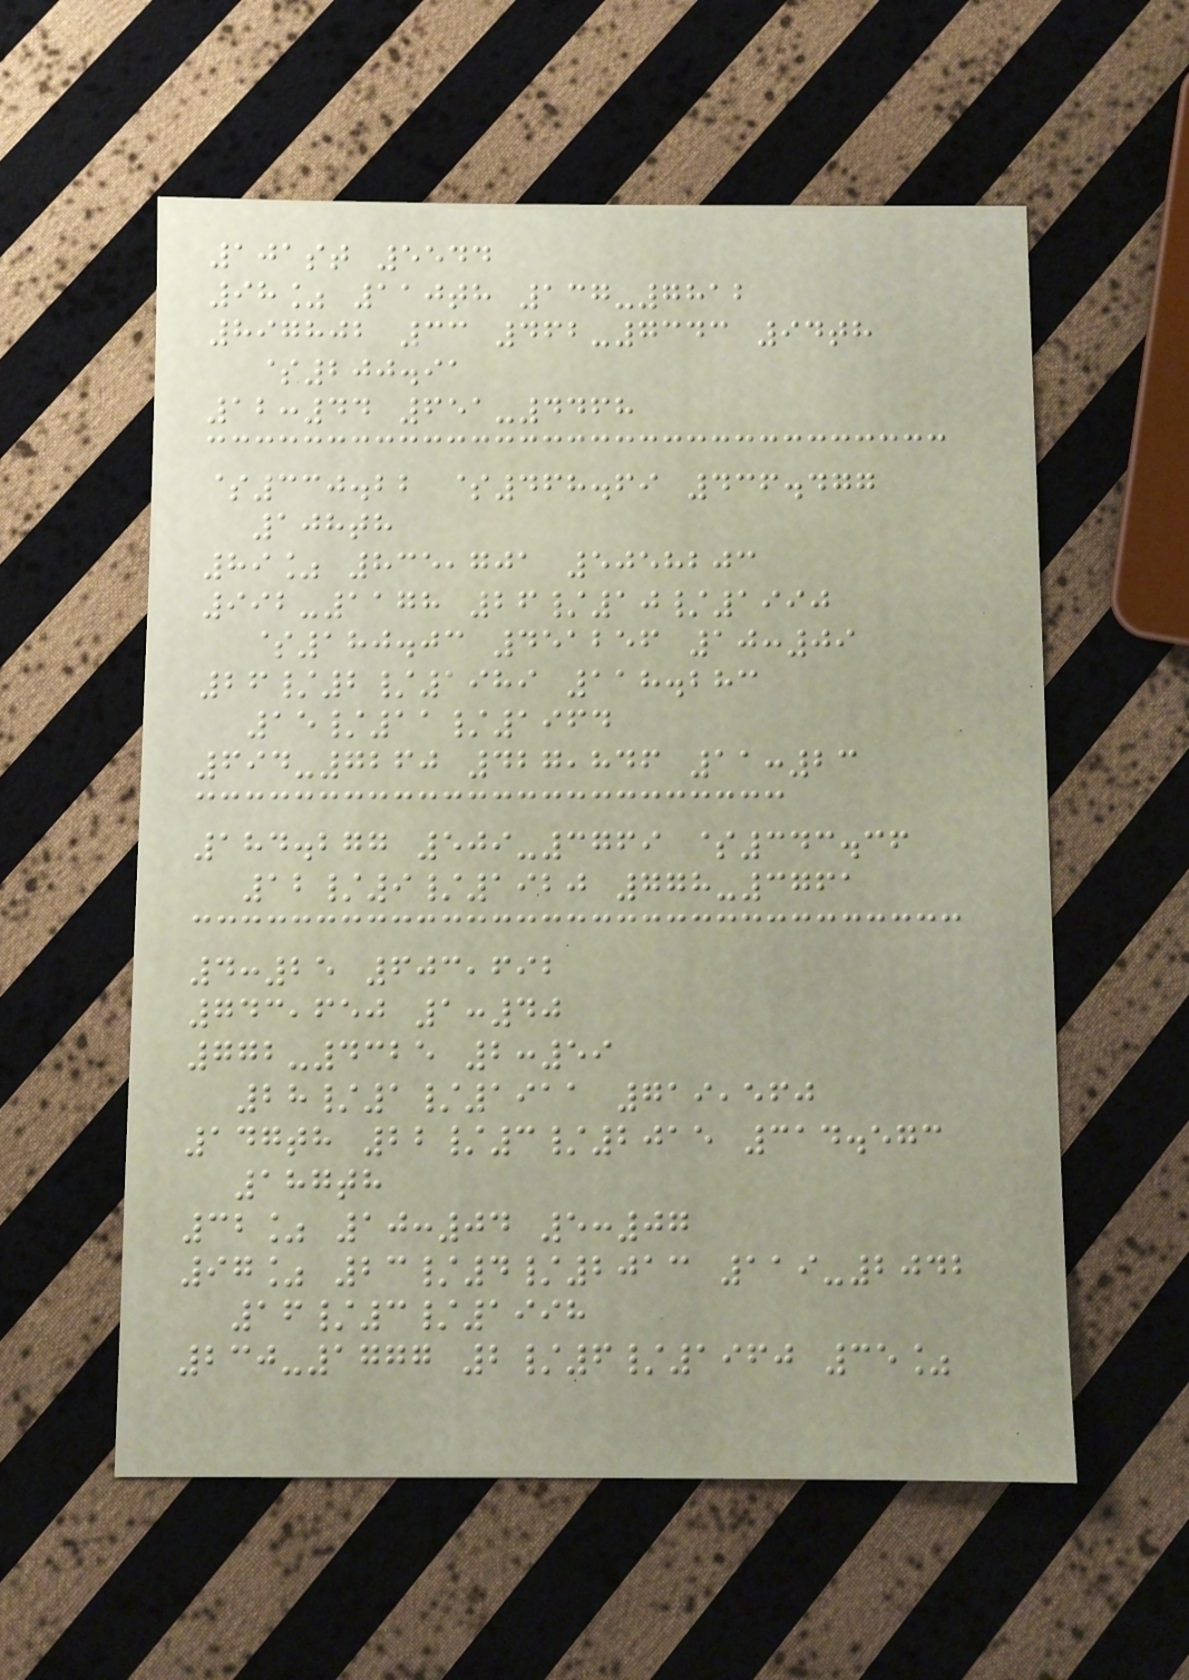101st 5544
98% 110th 137-7812
897802 33 462-7343 94th
$200.91
12:44 651-4468
$330.22 $468.69 436.477
108th
89% 835,701 5058203
992-1178 26/10/1990
$180.03 451256 10:09
26/2/1989 118.283
15/11/1964
694-7260 427,846 11:23
184.277 509-3769 $343.36
12/9/1920 778-3761
4:25 603,692
743,650 1:40
772-4325 2:59
28/1/1911 719,560
147th 22/3/2015 314.573
187th
32% 10:04 5:07
97% 23/4/2013 119-2042
16/3/1998
230-1777 2/6/1960 35%
